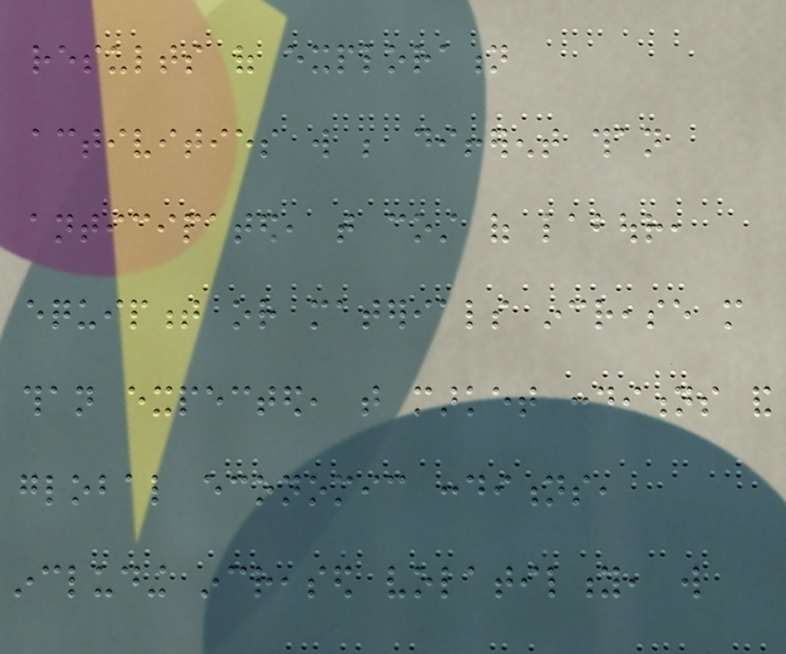results of exploration
activities will be different than
anticipated, that cost of labour,
equipment or materials increase more
than expected, that market conditions and
global economic conditions,
including increased volatility, will
